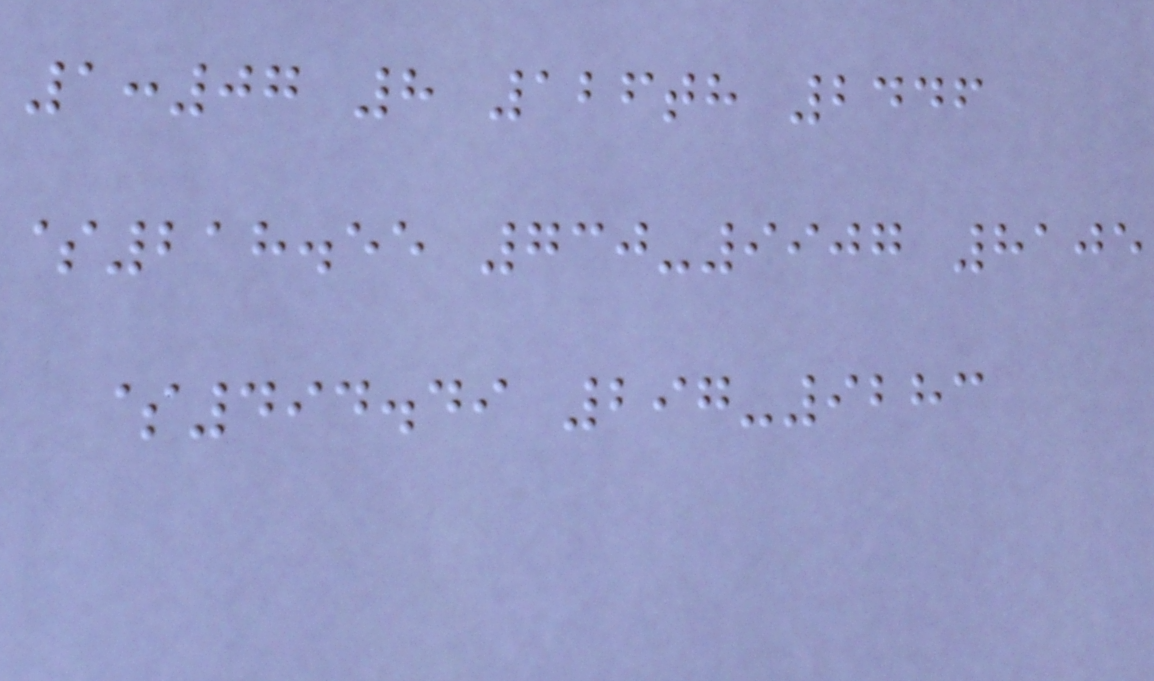1:07 8 126th 2446
$218.55 730-9907 8105
$494.49 297-9283
